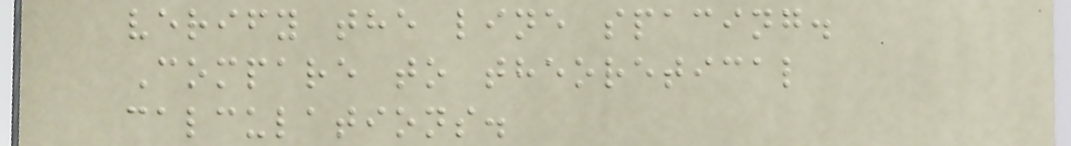verify the line spacing.
Compare to theoretical
calculations.
